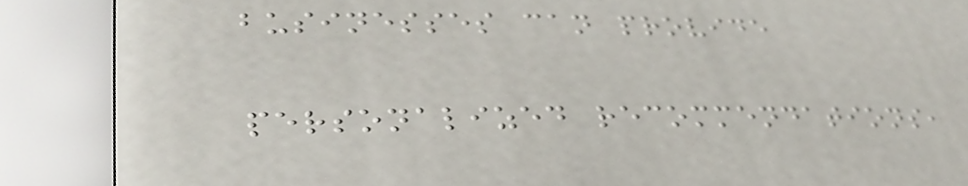businesses can provide
personalized recommendations,
